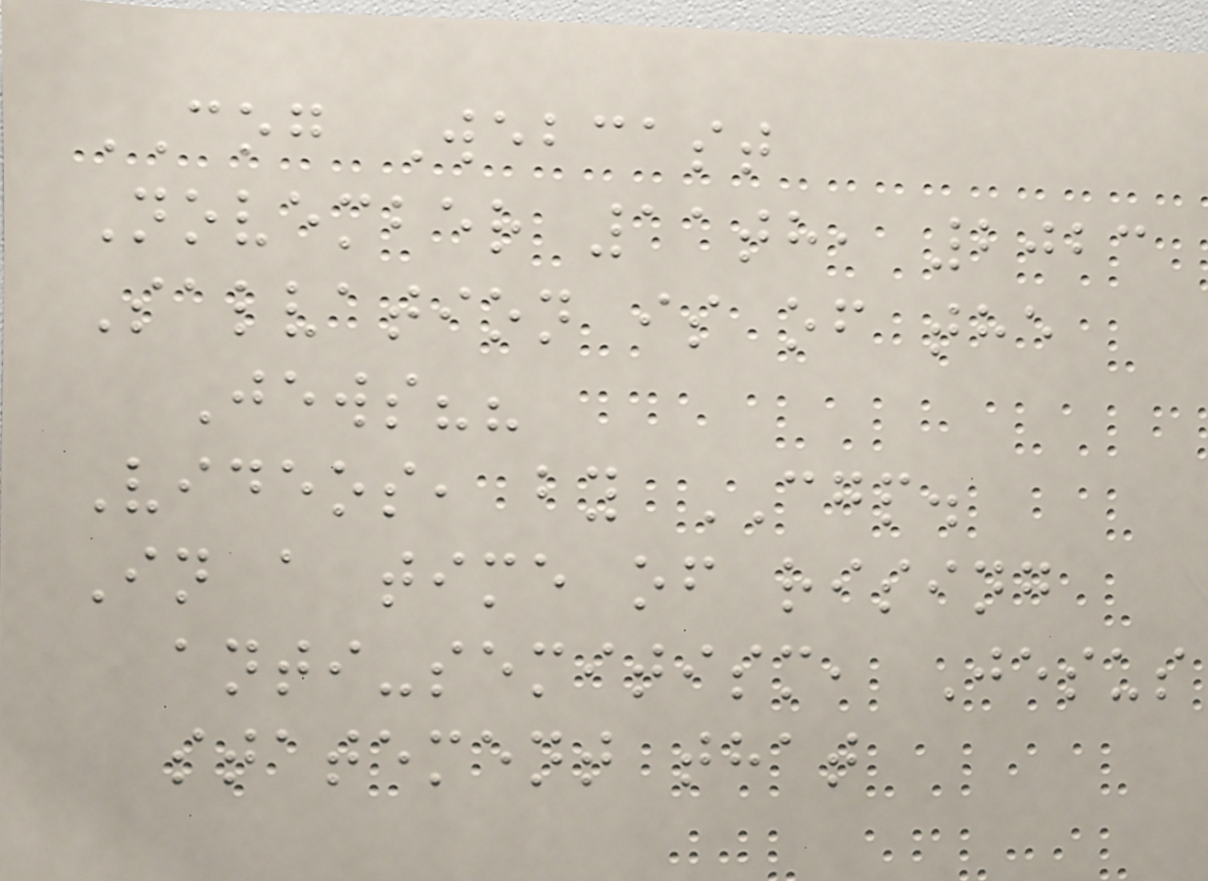COG Webcast
November 11th, 2023
Salvation is of the
Jews??
Videos, by CGP.
In a time of rising
anti-semitism, Jesus
statement that
